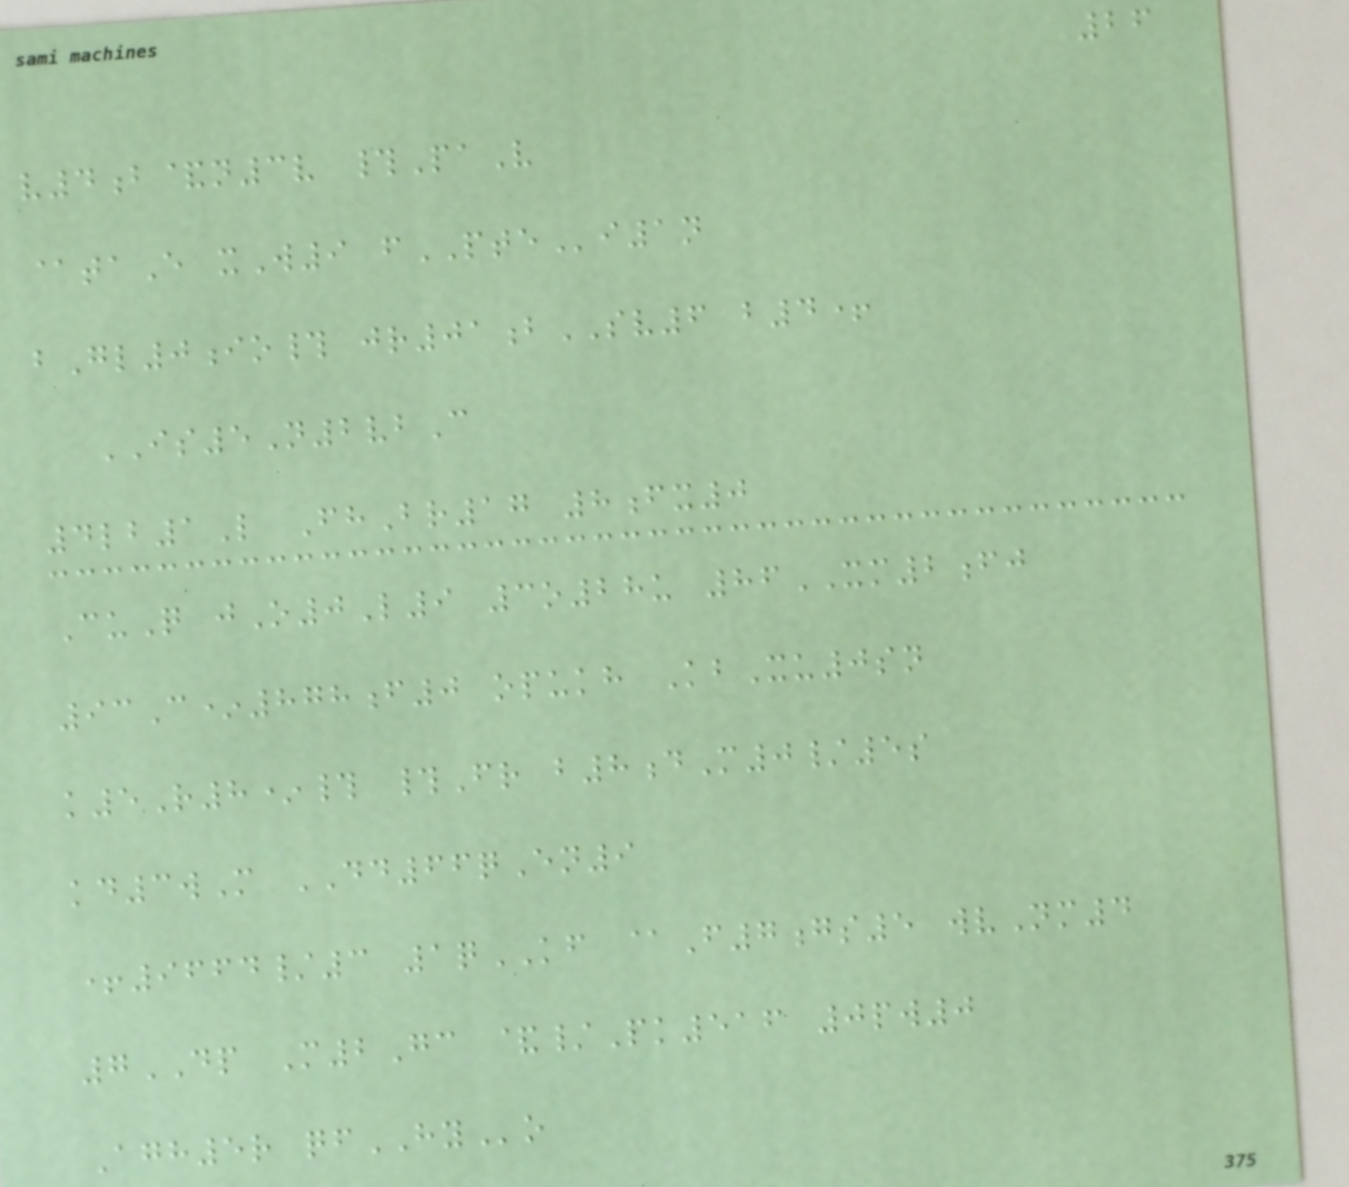26
v4b&n3v #PaV
@taE xW9 fPTEi1n
bGl0io# jr01bSV6 b4+
IS5N2vbC
4lb1L FhBr17 8fx0
CuQ jO0L9 3o28u 86XM2fj
93C*878f0 opukh KbXu0sn
k5R8*# #Fr b8dM0/5s
kd3wM DD66qEn9
+9664/3 1qKF @F7gs5 wvNm4
7DP M2Gc &/Pk516 0pw0
Agh5r qfHYo
